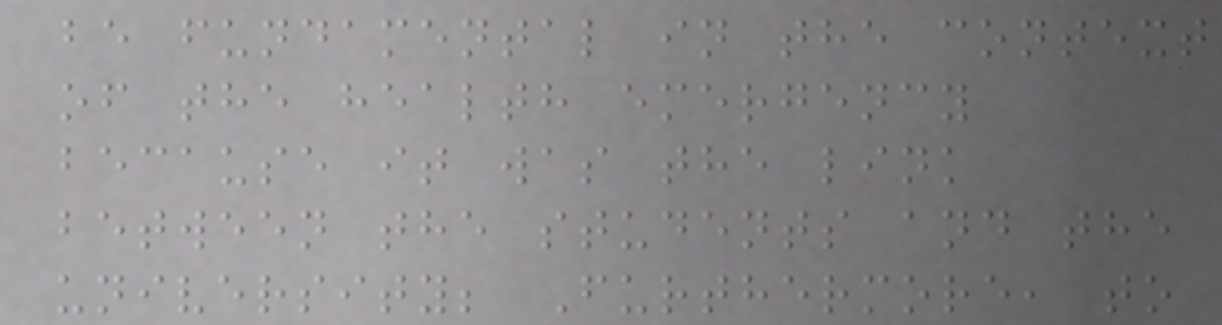be fundamental in the context
of the health emergency
because it was the link
between the students and the
university; Furthermore, to
